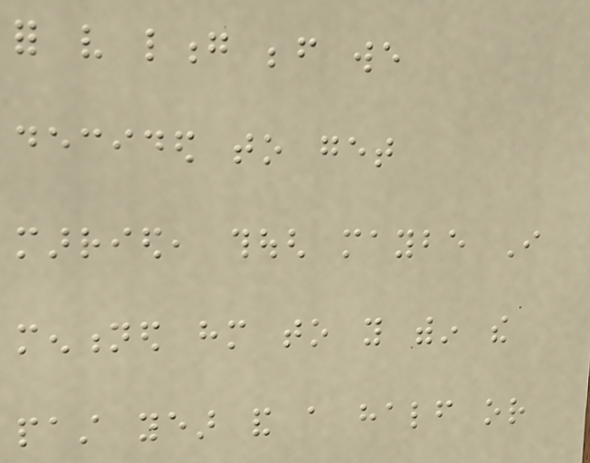for very long before we
decided to get
married, though maybe I
mentioned him to you within the
past year and a half or
